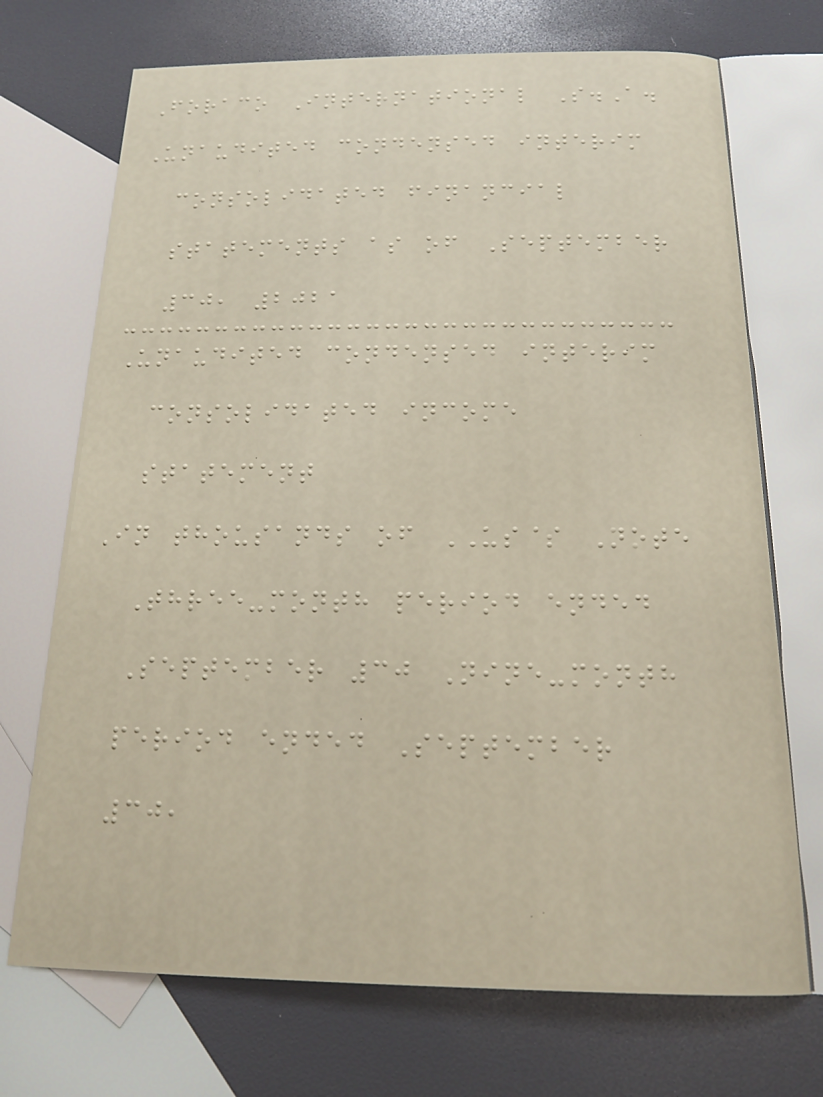Foraco International S.A.
Unaudited condensed interim
consolidated financial
statements as of September
30, 2021
Unaudited condensed interim
consolidated income
statement
In thousands of US$ Note
Three-month period ended
September 30 Nine-month
period ended September
30,
